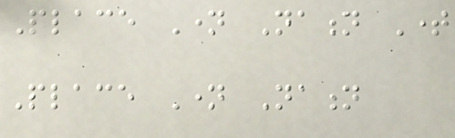Place Name Nation Time
Place Name Nation
